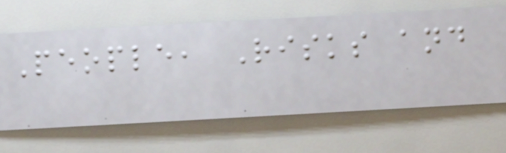People, Risks and
